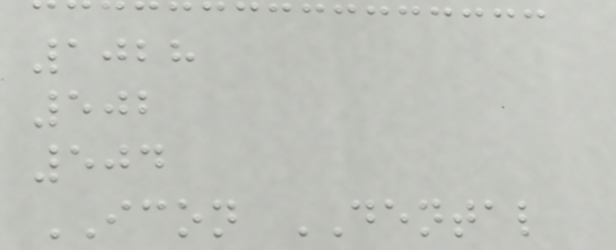1028
502
504
ICON DENTAL
